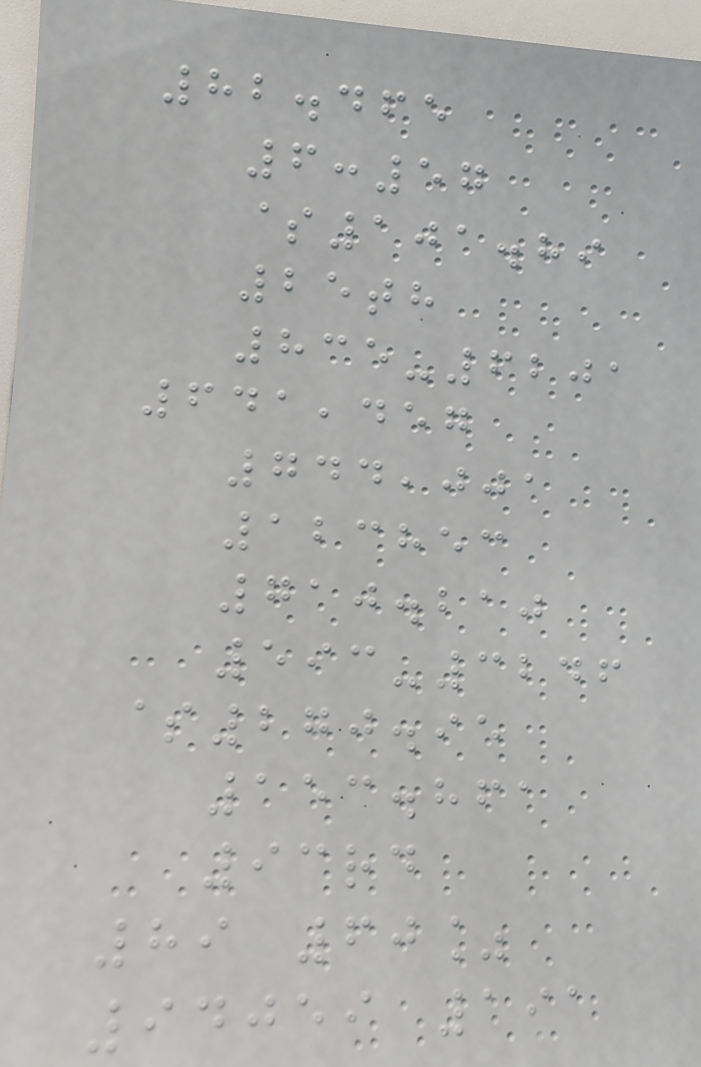82.465
6:57
$101.89
25th
835-6201
641,457
744,001
123853
710.210
593-3246
$270.95
153.861
93rd
89 60%
94059 191
